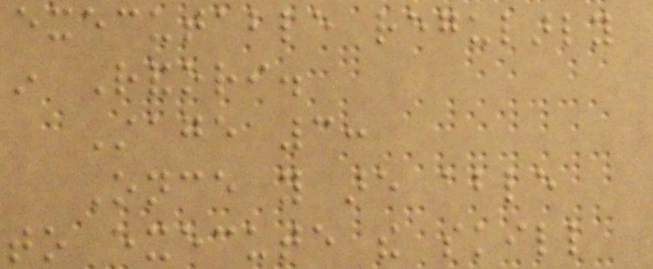executable regularly
in Randori.
Stage 3:
Once you are able
to execute the skill
